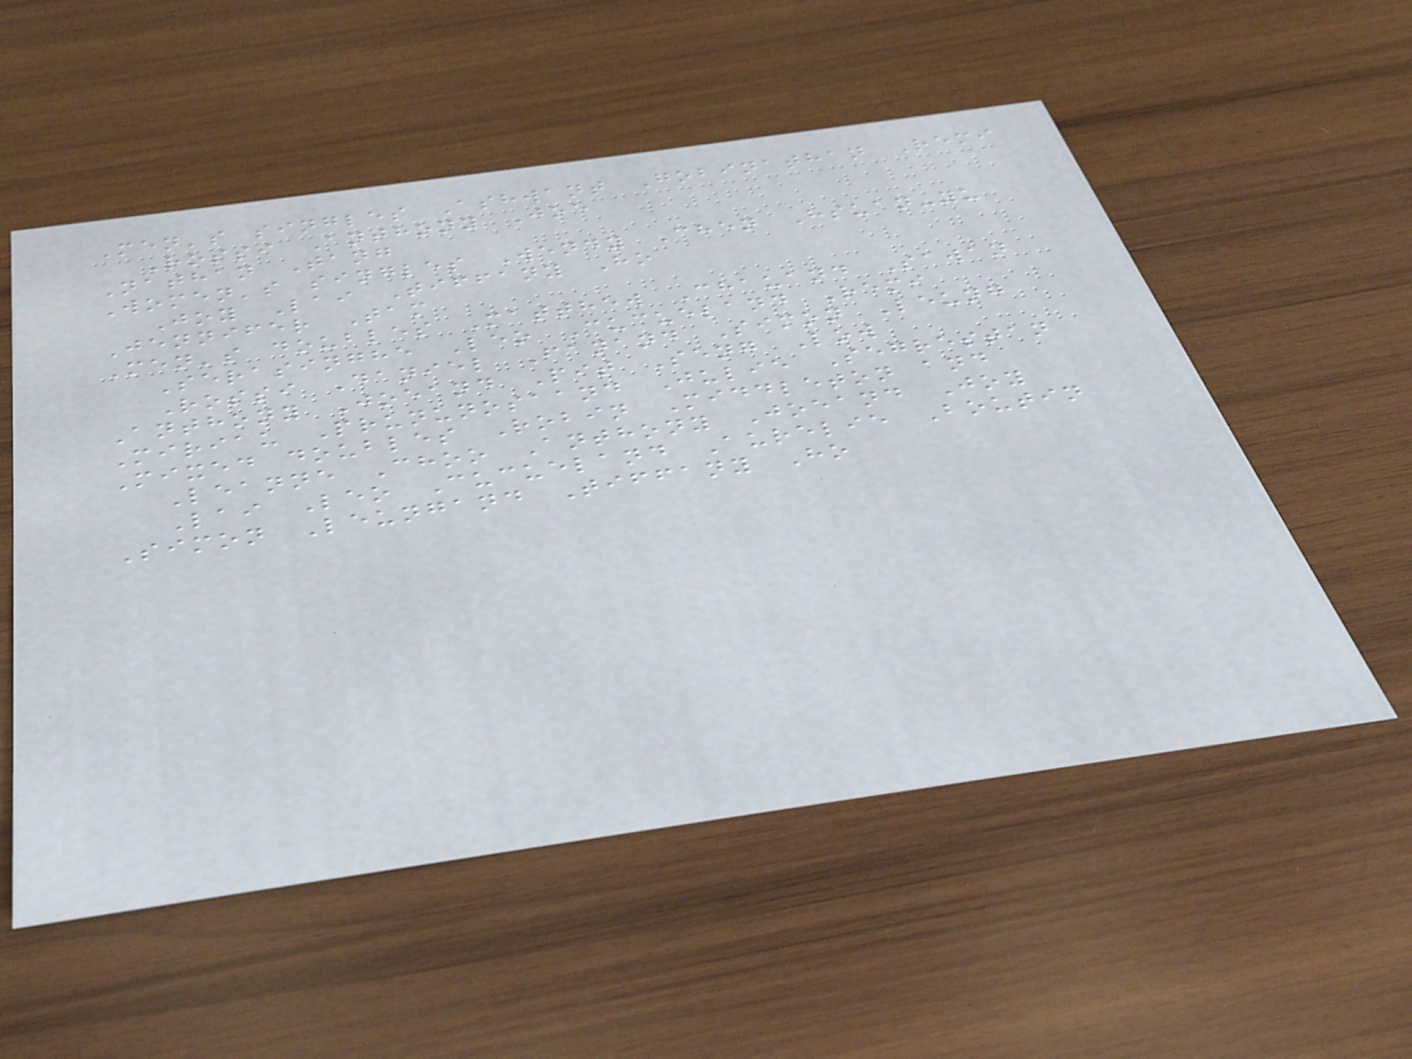Men's singles Ashwant Gobinathan Remi
Rossi Anthony Joe
Nathan Tang
Women's singles Wendy Chen Hsuan-yu
Joy Lai Tiffany Ho
Jennifer Tam
Men's doubles Matthew Chauand Sawan
Serasinghe Leo Cucueland Remi
Rossi Daniel Fanand Simon Leung
Anthony Joeand Pit Seng Low
Miriau Prununosaand Julie Segrestan
Mixed doubles Robin Middleton and
Leanne Choo Anthony Joeand Joy
Lai Leo Cucueland Aurelie Boutin
Simon Leungand Tiffany Ho
